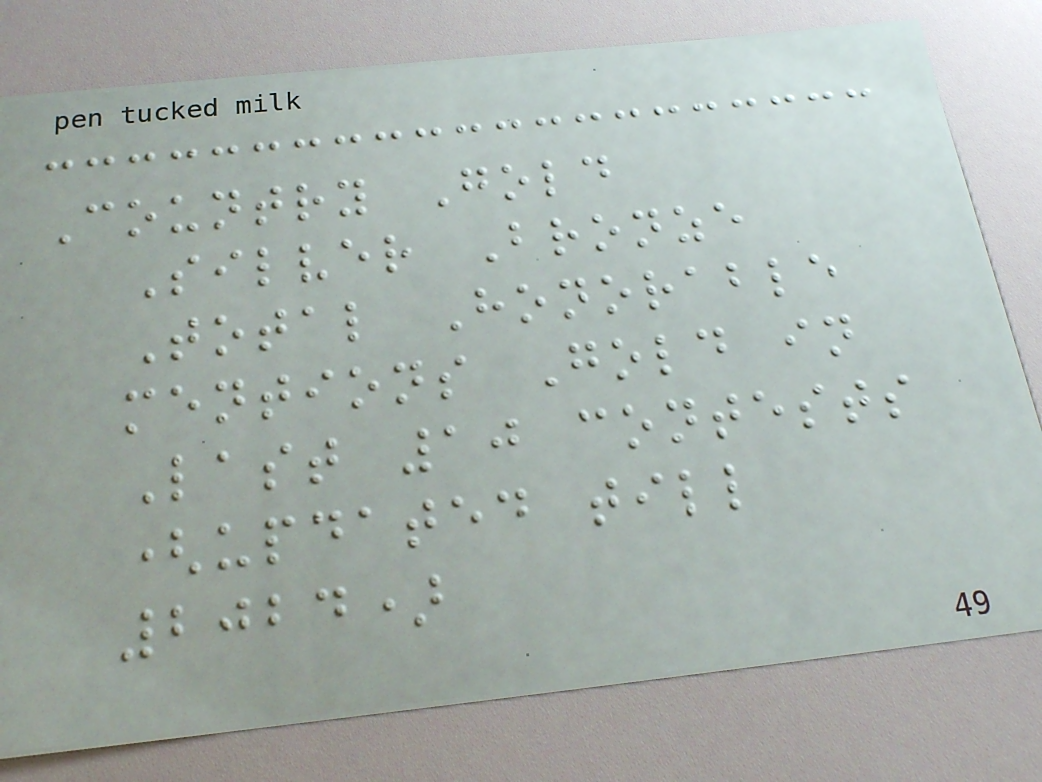Country Gold
Silver Bronze
Total Honorable
mentions Gold in
Last 10 contests
(updated till
2024)
